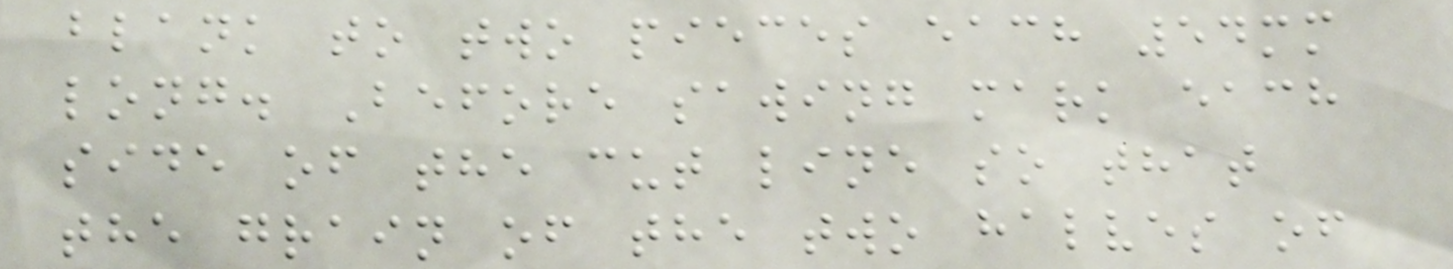blank to two pieces each 54mm
long. Before sawing mark each
side of the cut line so that
the grain of the two halves of
